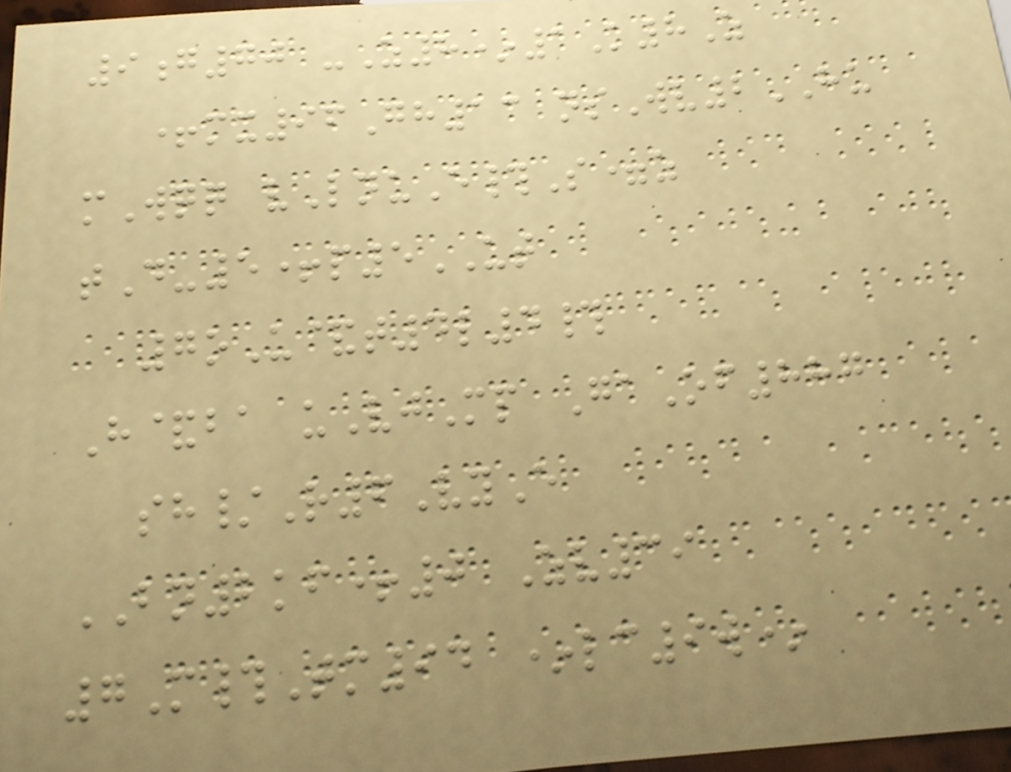9g70 -Z8*1K8Z
+mx96Gh13 nsWv2HU
mWqq vLnuE#S=z
tD-5+p5UT
7oU&t4l4#
H&ba uVjMp GaOf887
sh/R6VyE
BN2kf+0 Zv39
7M#Tm94 *lc9w*
